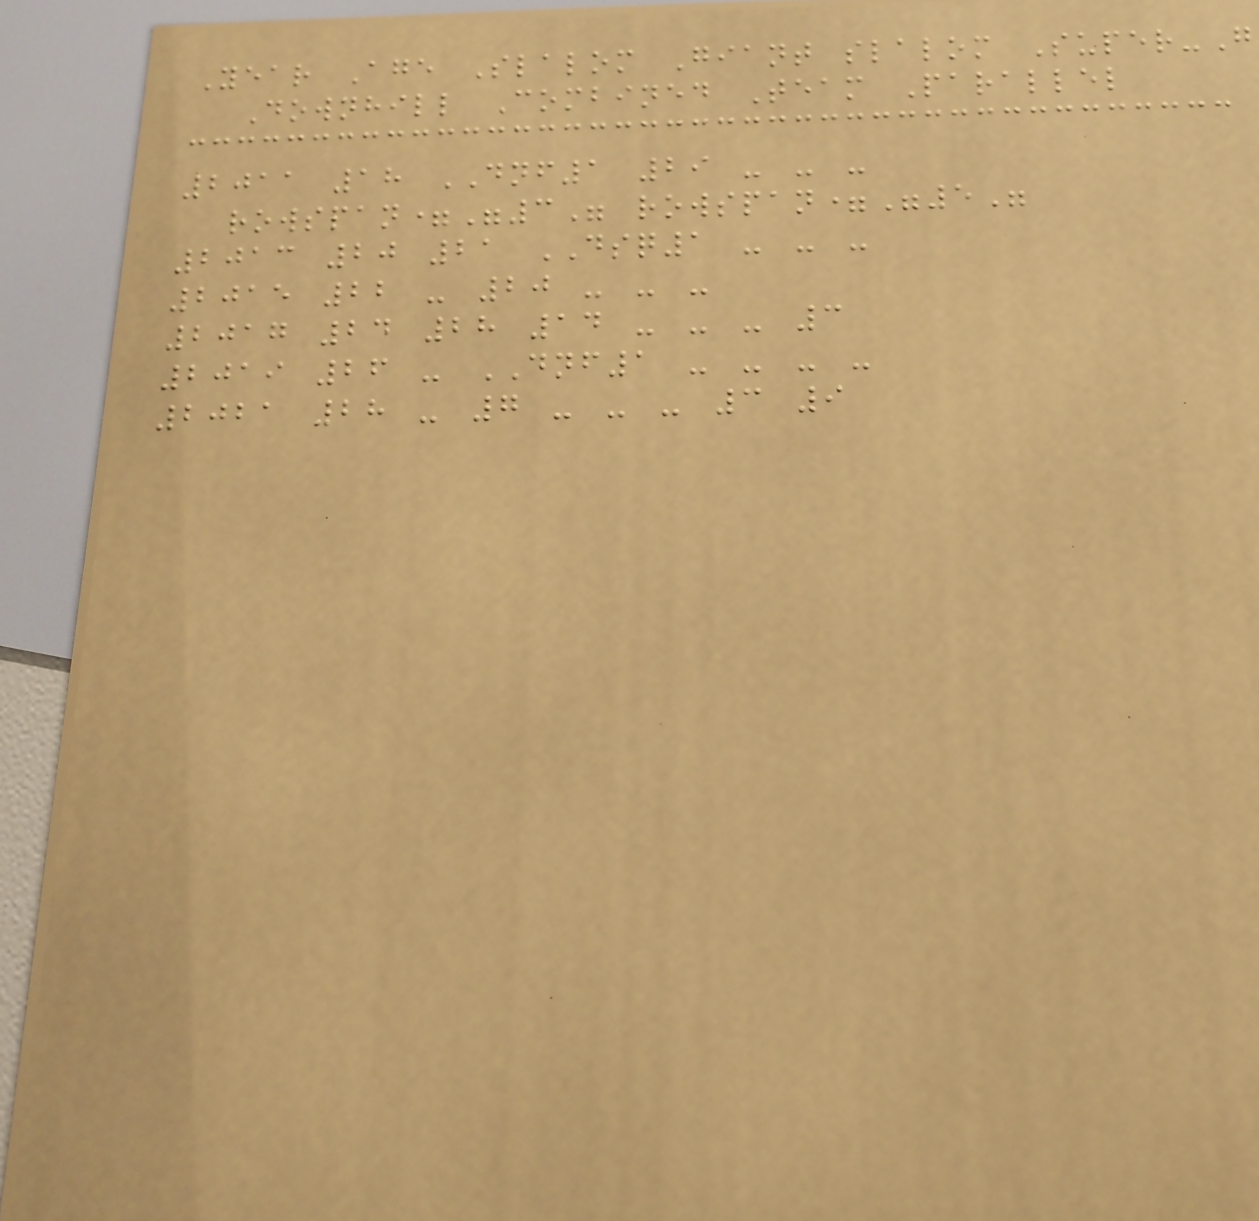Year Age Slalom Giant slalom Super-G
Downhill Combined Team Parallel
2011 18 DNF1 29 - - -
rowspan="3" rowspan="5"
2013 20 21 DSQ1 - - -
2015 22 - 20 - - -
2017 24 28 14 - - - 3
2019 26 - DNF1 - - - -
2021 28 - 7 - - - 3 9
